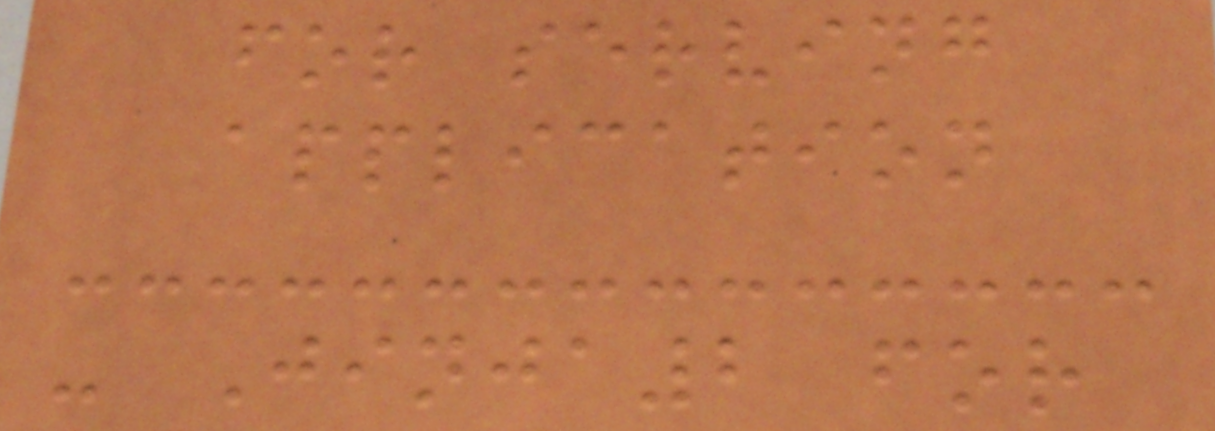for serving
application
- Jinja2 for
